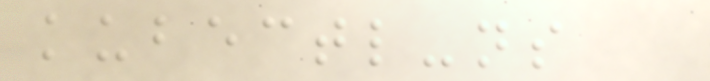kubectl-ns
